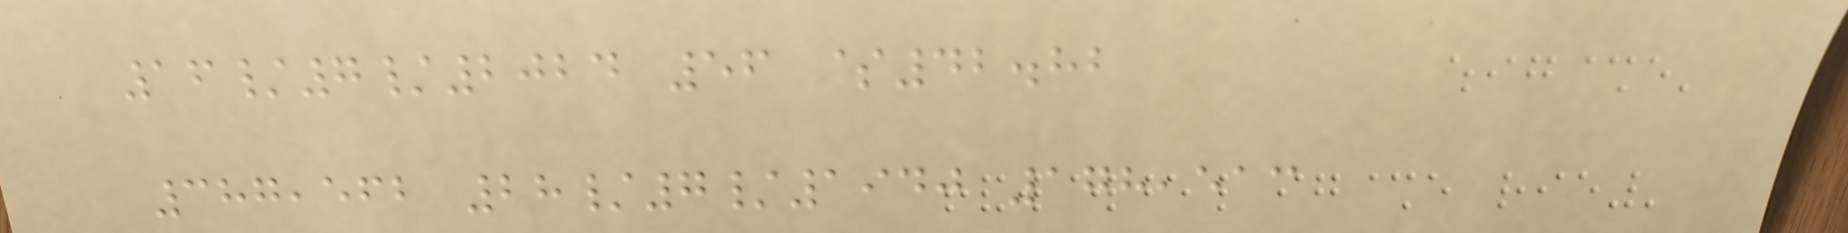16/7/2024 56 $42.82
387,562 28/7/1940 178,513
